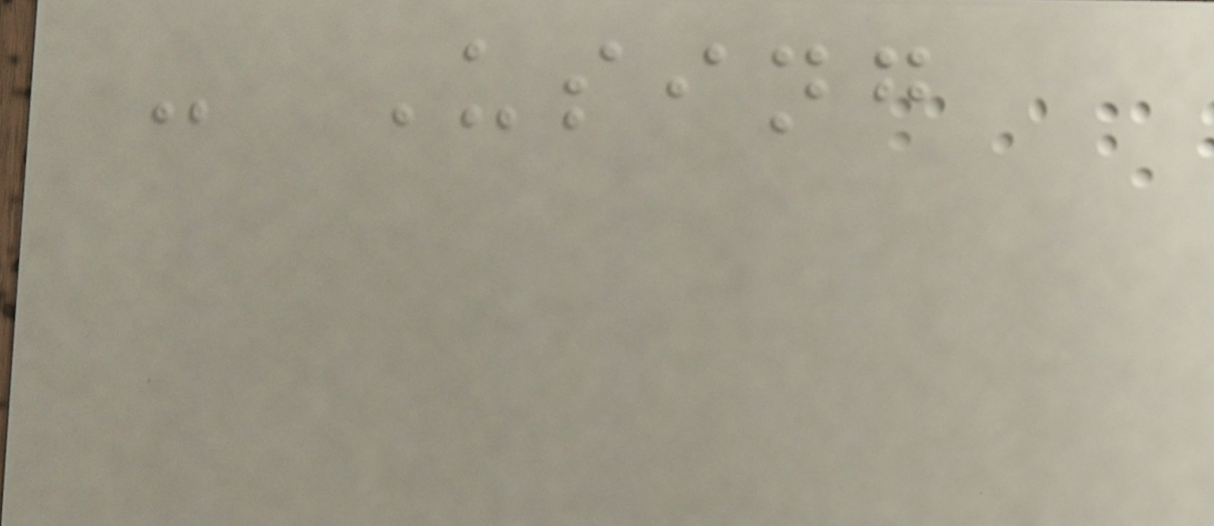- Using
